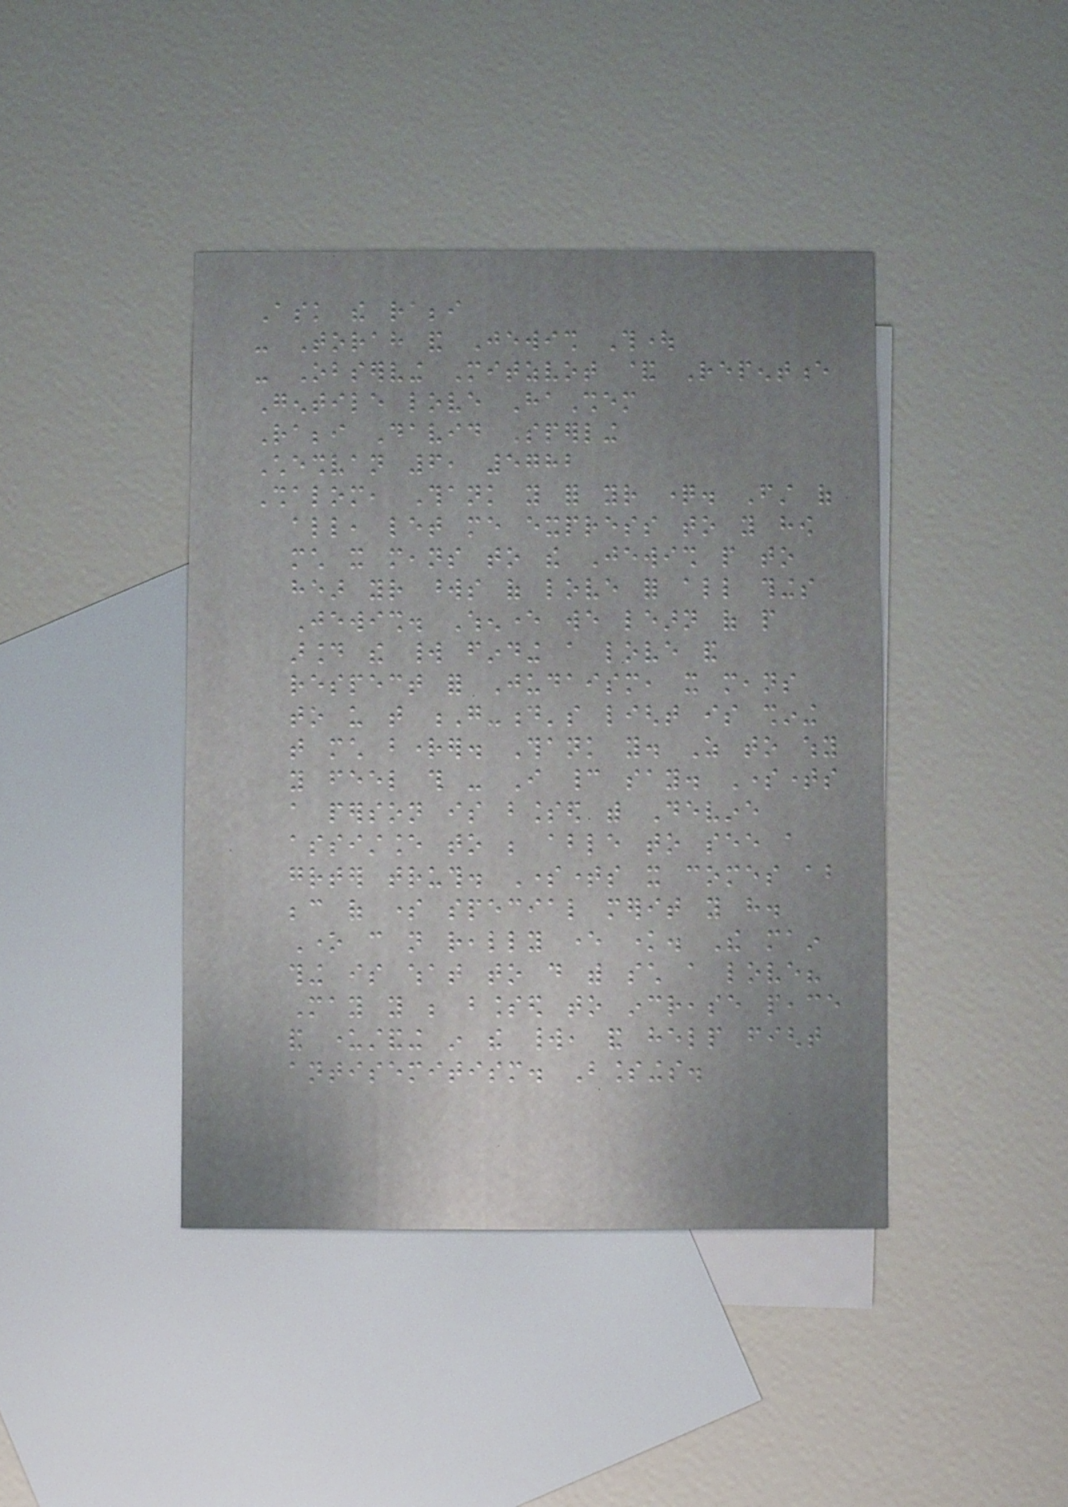Ask the rabbi
- Torah and Jewish Thought
- Observing Mitzvot & Repentence
Gentile love HaShem
Rabbi David Sperling
Cheshvan 6, 5782
Shalom, Thank you for your question. First of
all, let me express to you how
much it means to the Jewish people to
hear your words of love for all things
Jewish. Whenever we learn of people
around the world finding a love and
respect for Judaism, it means
to us that G-d's light is shining
that much brighter. Thank you. As to why
you feel this - I cannot say. Sometimes
a person is blessed with Devine
assistance to be able to see a
greater truth. Sometimes it comes about
because of some special merit you have.
One can not really ever know. The main
thing is what to do with such a love?
May you be blessed to increase peace
and understanding in the world, and help fight
antisemitism. Blessings.
